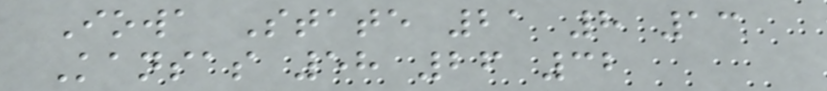Iowa State 21 8 13
Kansas 58 26 32
